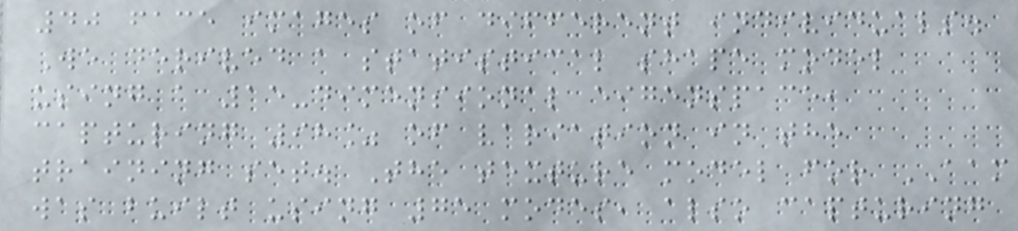40 face images of different individuals.
We derived a statistical shape model
using a 15-dimensional eigenspace,
capturing 98% of variation in the
training set. The texture model for AAM
was built using 75 modes, also capturing
